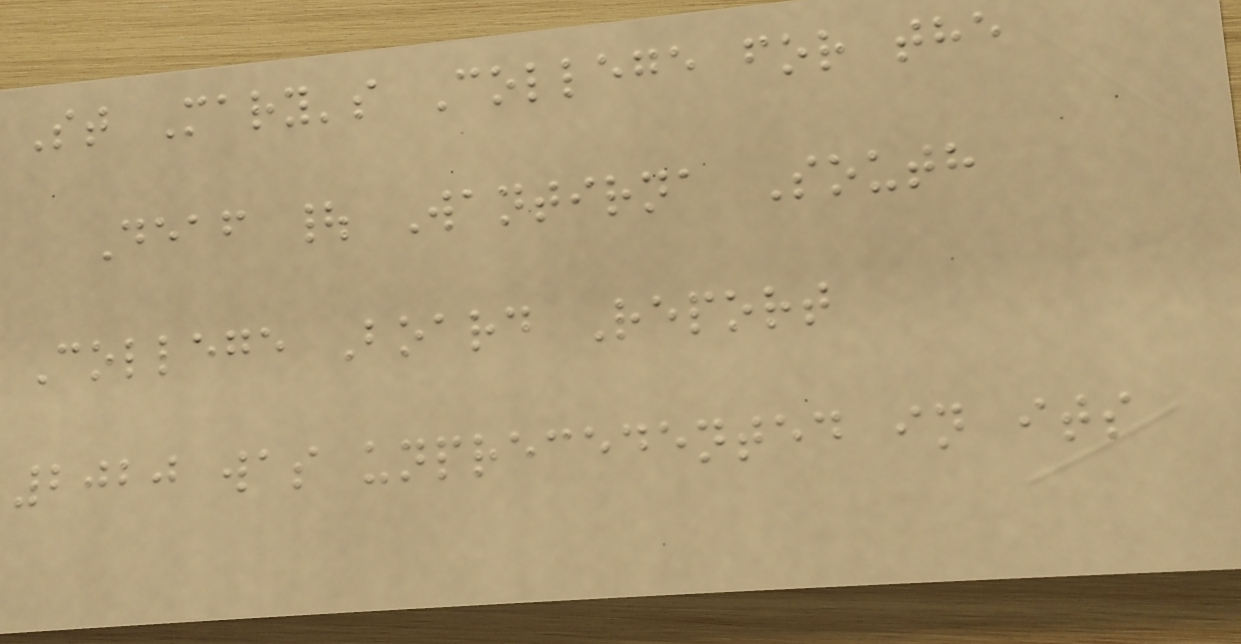St Mary's College for the
Deaf | Wantirna South
College Board Report
2020 was unprecedented in its
